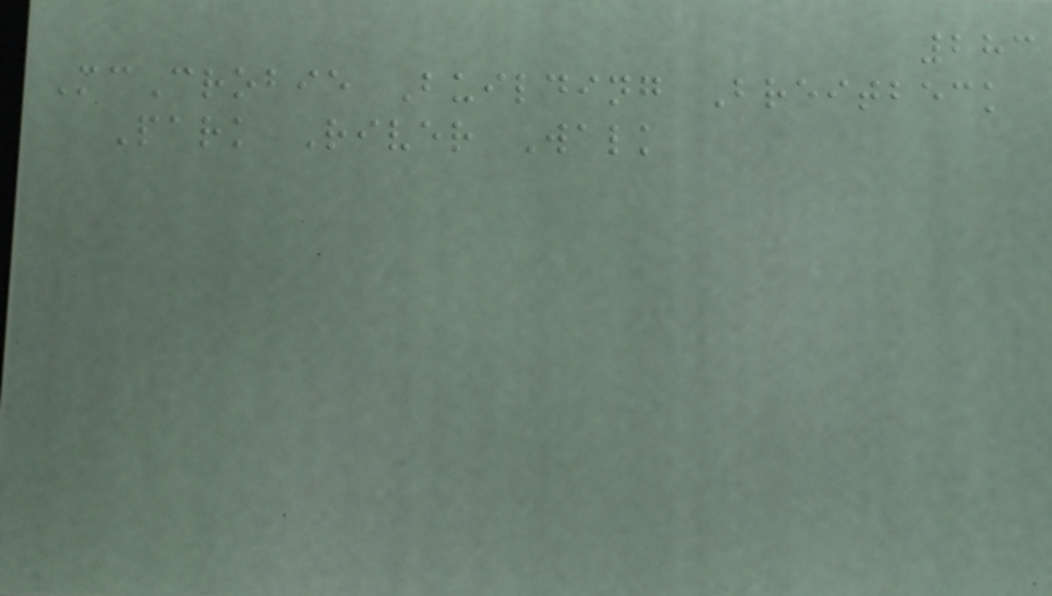283
McCrobie Building Breitbeck
Park River Walk
